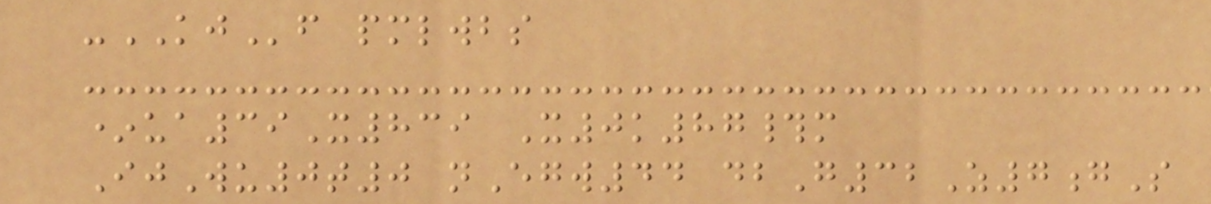-KJf pmlwbs
*ua39X839 X0k87#m
IjWu0t0 nEgw44 dbG32Z7gS
